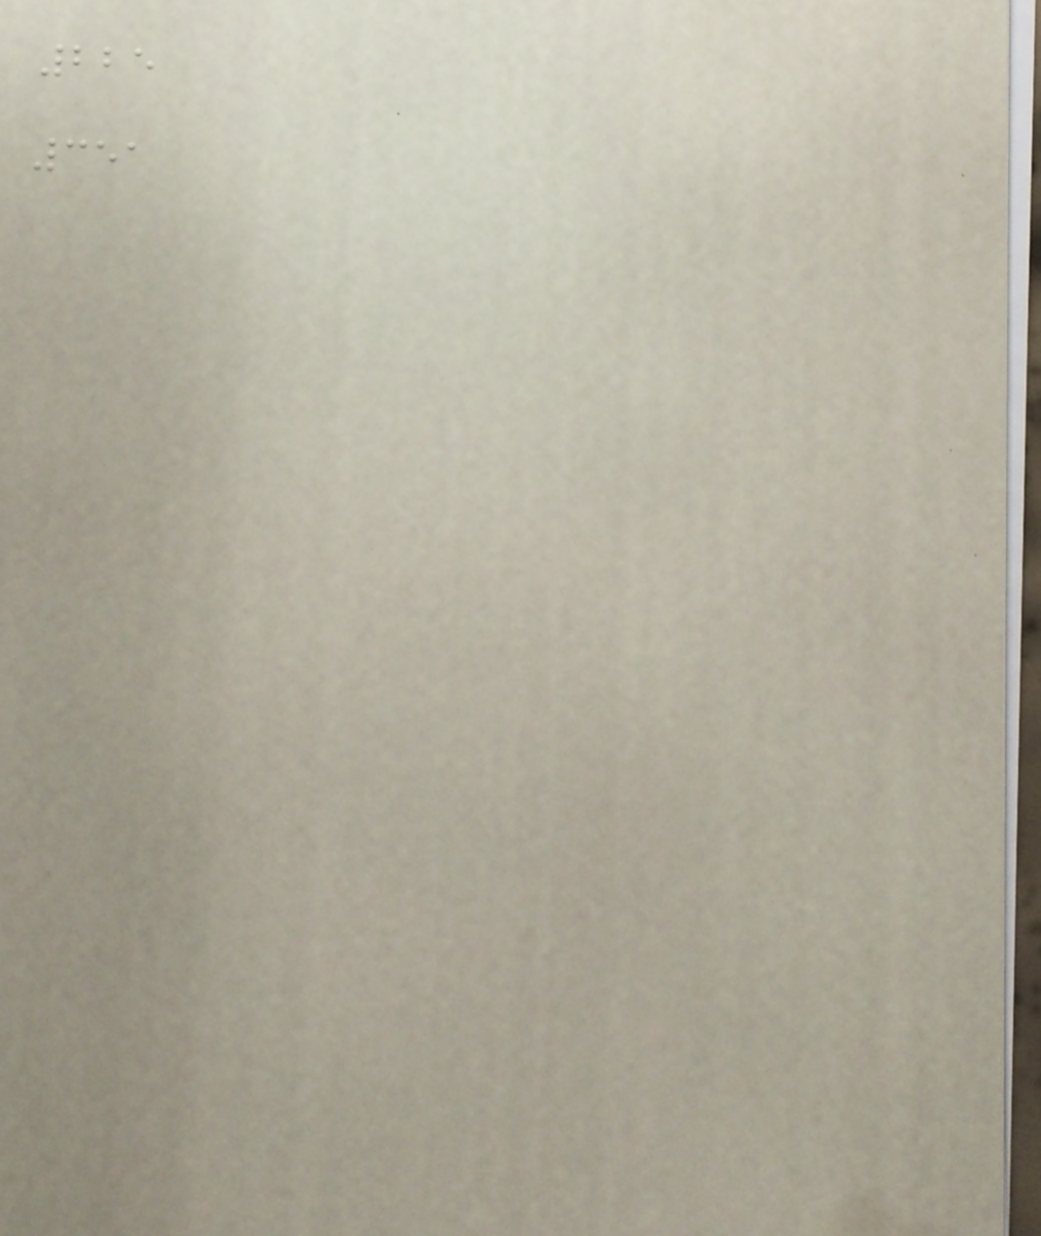225
351
